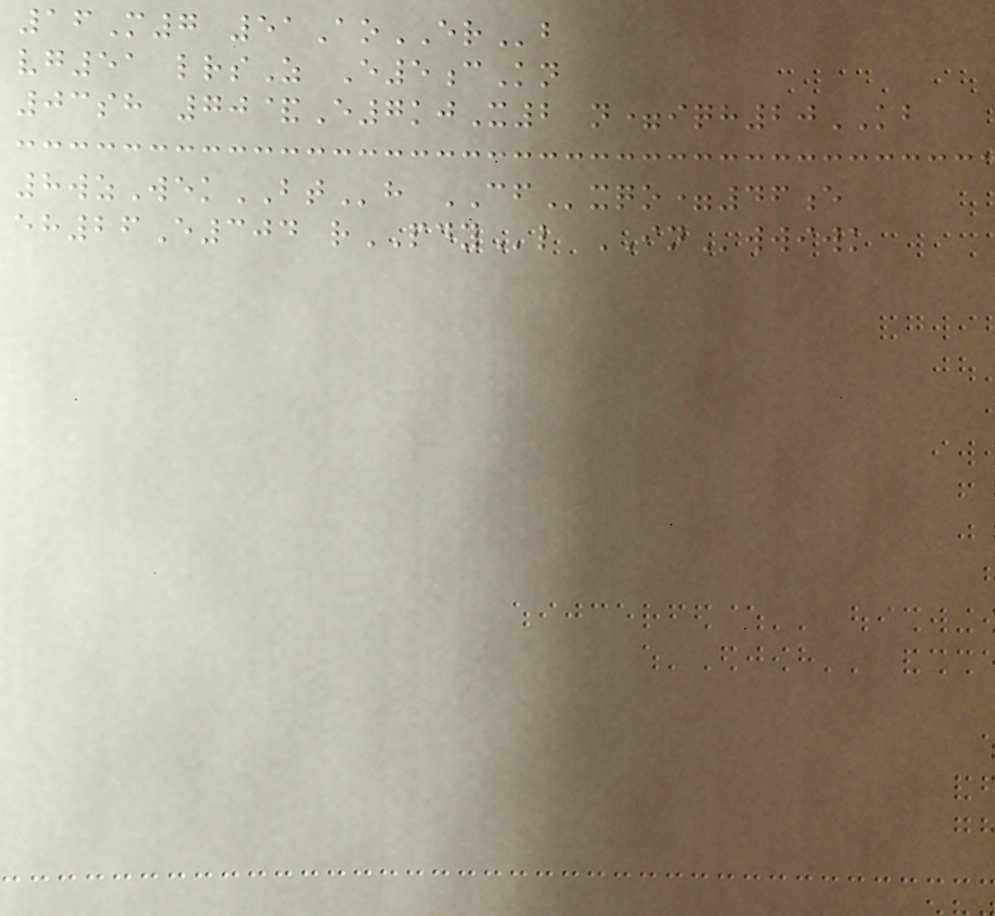16M7 51AoERb
vg51 lrsZ E5cKn
03sh 70&E7kjX2 n=iqh20KB
8wzWekBTh CFxqo=46e
eh26E304 rPDYl INwwiwk
